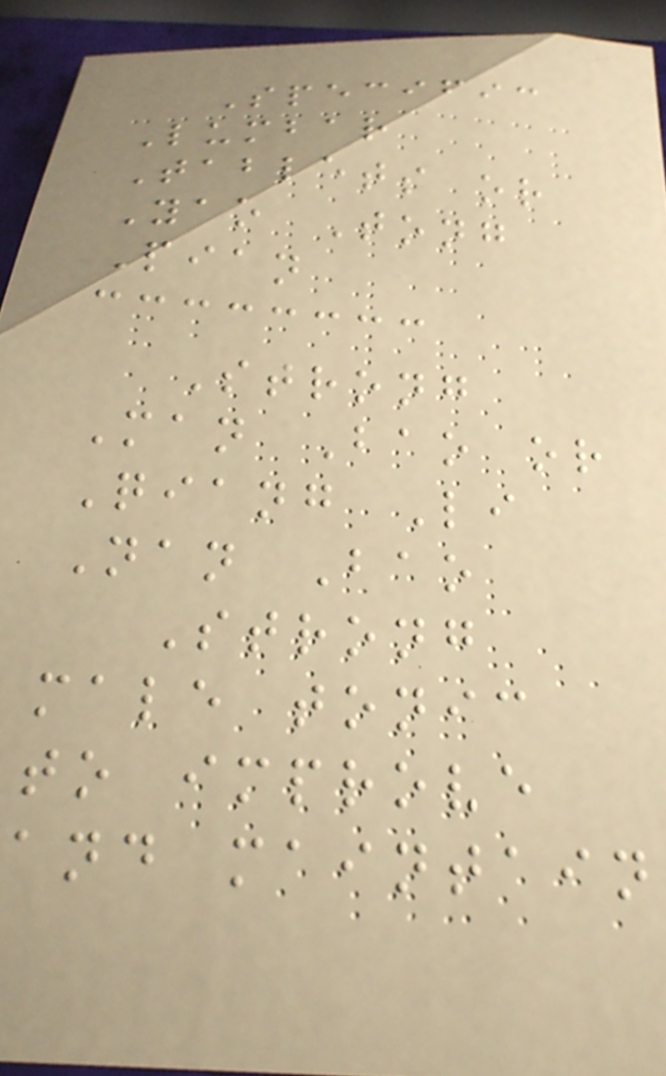Specific
Lumbar
Tablets or
Yao Tong
Pian
Strong
Man Bao or
Qiang Li
Nan Bao
Strong
male tonic
to improve
and maintain
